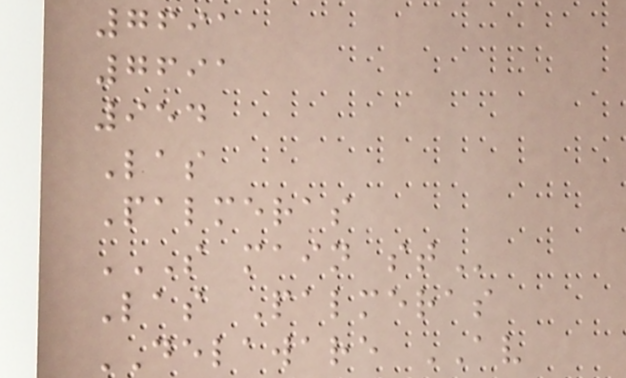7691
7691
954
Las
Palmeras
S MAIN ST
Las Palmeras
DELAWARE AV
